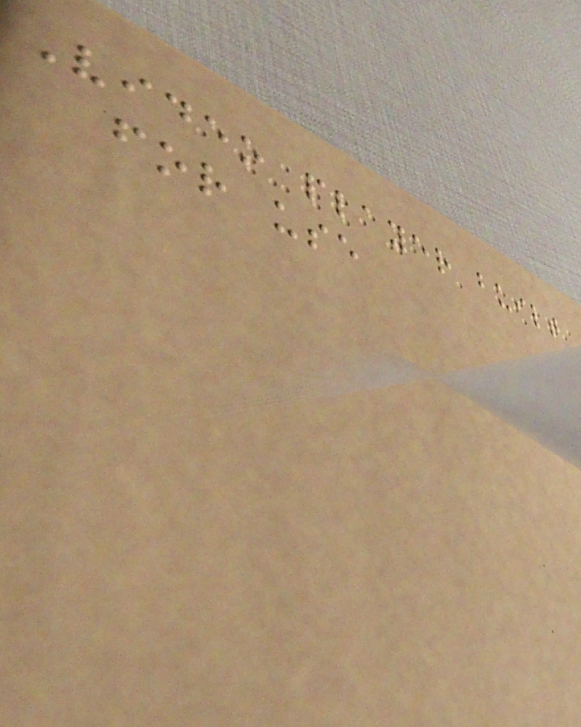Video player built
for use
